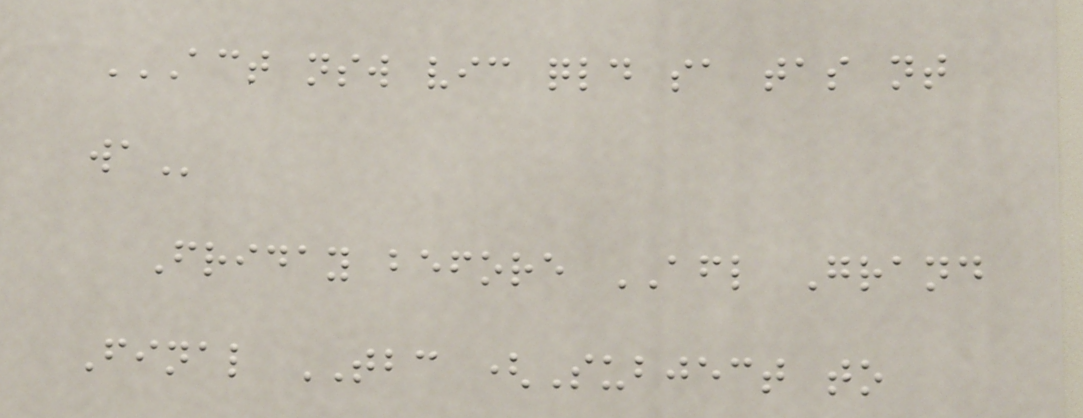ACT NSW VIC QLD SA TAS NT
WA
Friday before AFL Grand
Final TBC (Subject to
